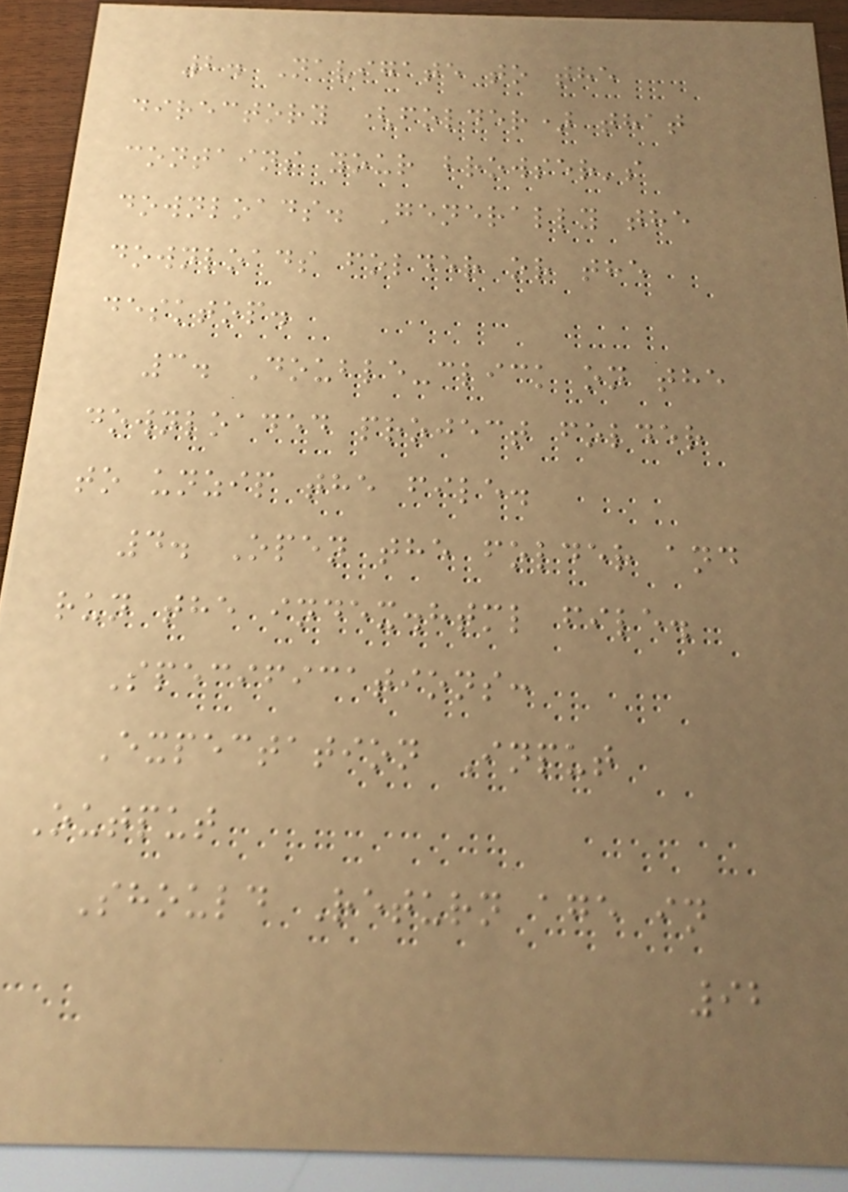2. Navigate to the
directory (folder) that
contains your browser's
downloads. Generally the
downloads folder or the
desktop.
3. Double-click on the
downloaded project folder
to unzip the file.
4. Open the folder and
run the index.html file.
Specifications:
Expectation Input
Output
Should Return age in
92
